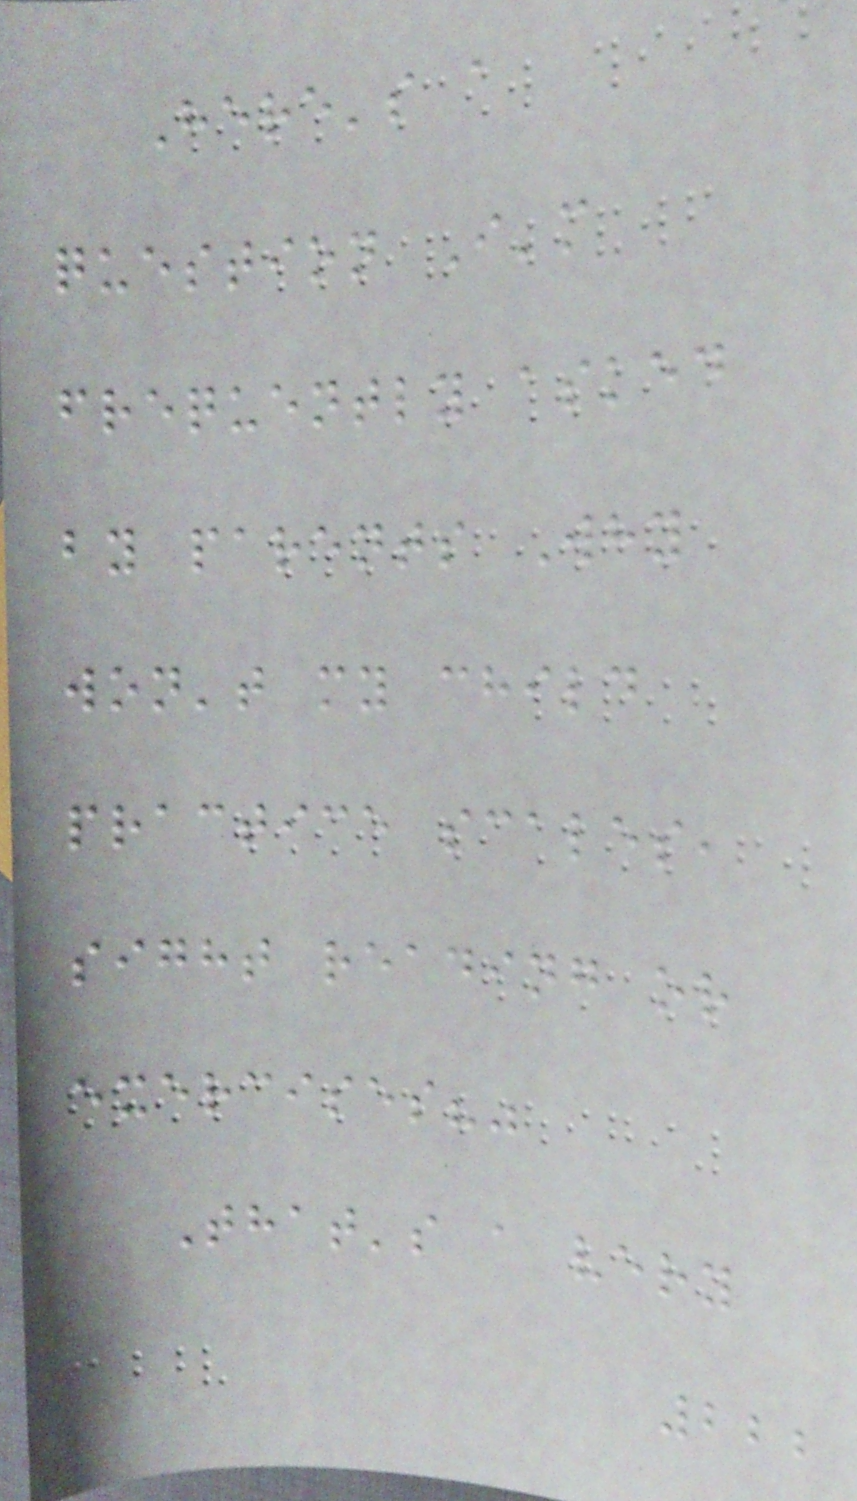Here's a
question I'm
frequently asked
by parents Why
won't my child
practice scales,
sight reading or
exercises?"
That's a very
222
